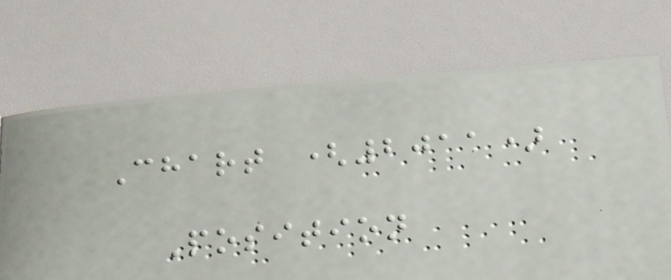Chart (2011)
Position
